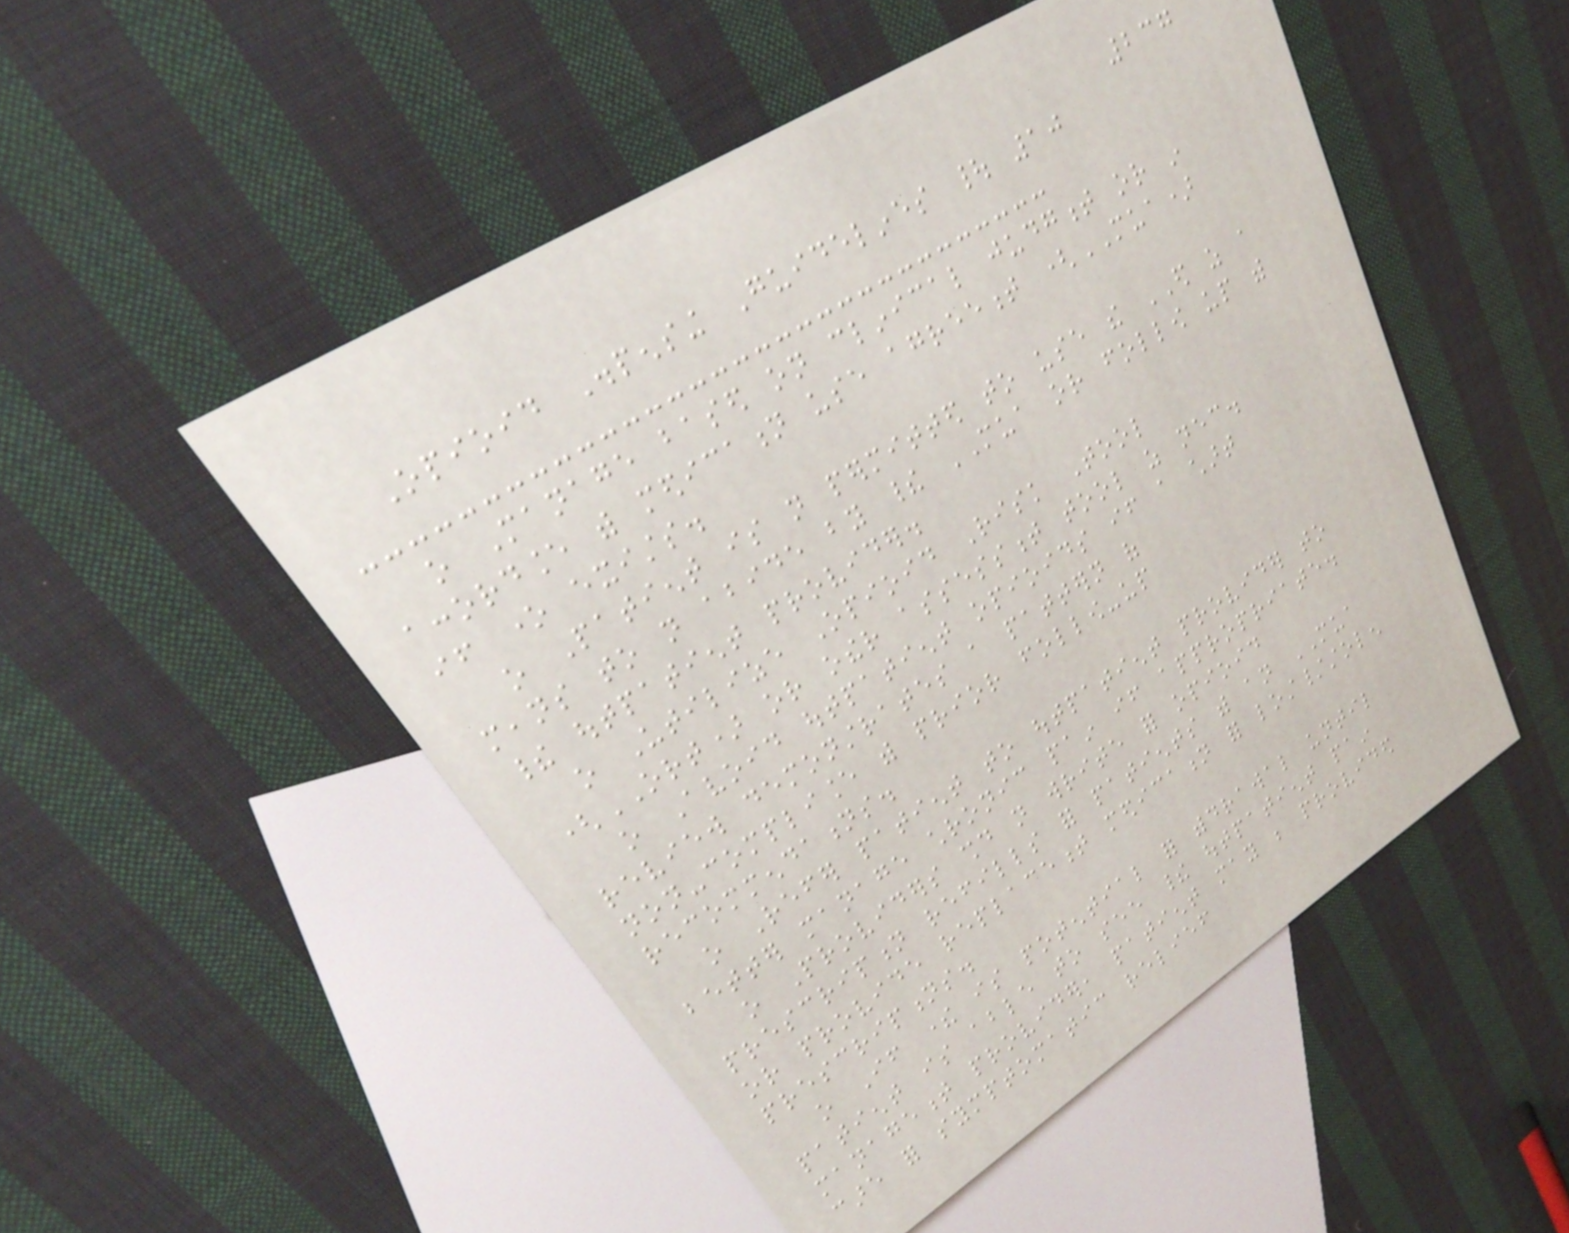237
Opioid Dispensing Guidelines | 10
o Manage based on clinical judgment or in
accordance with medication use agreement (MUA)
if one exists.
o Patient is not permitted to use the ED as a
means to not abide by their MUA or follow up with
their outpatient provider.
o Utilize Opioid Risk Tool
(ORT) or other assessment tool as necessary.
o Avoid outpatient opioids if a chart
review demonstrates a pattern of
non-compliance with prior follow-up
recommendations.
o Refer patient to outpatient provider to
better manage chronic pain if appropriate.
o Providers should not write for opioid
prescription refills for patients with an MUA
or provide replacement medication for lost/stolen
prescriptions.
o If there is potential for withdrawal until
patient is able to see their outpatient pain
management provider, patient may be provided
care for symptomatic relief
